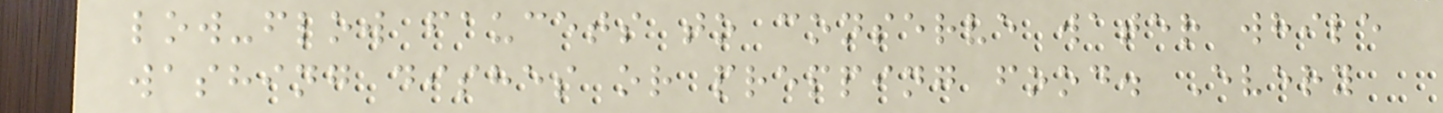low-flow faucets to conserve water while
washing dishes or prepping food. Every
